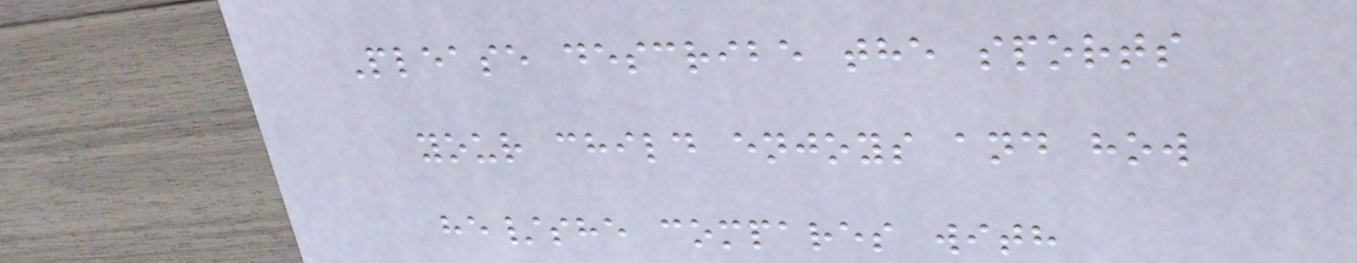Please describe the sports
your child enjoys and how
he/she compares with
